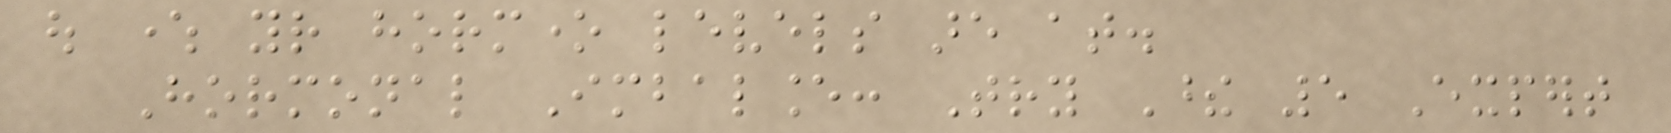out where your hormone levels are at.
Hormonal Imbalance: Try These 5 Expert
